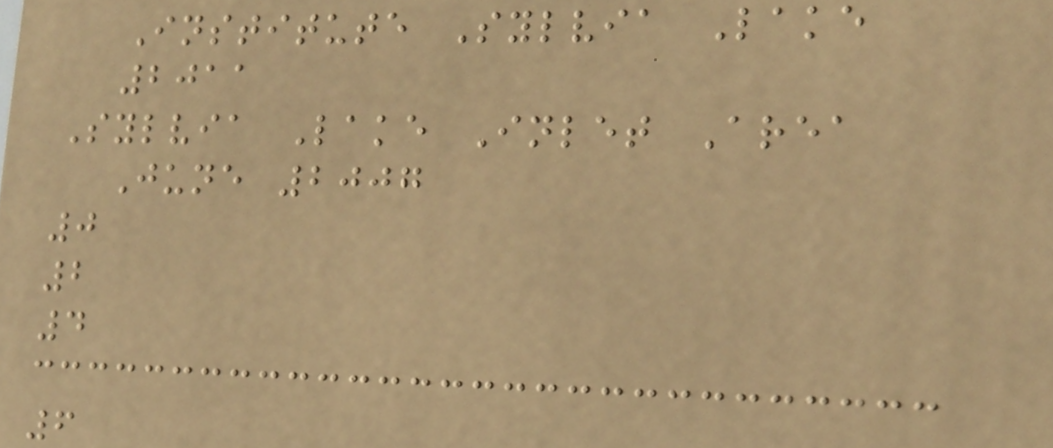Institute Sylvia Lake
2011
Sylvia Lake Inlet Area
June 2007
0
2
4
6
